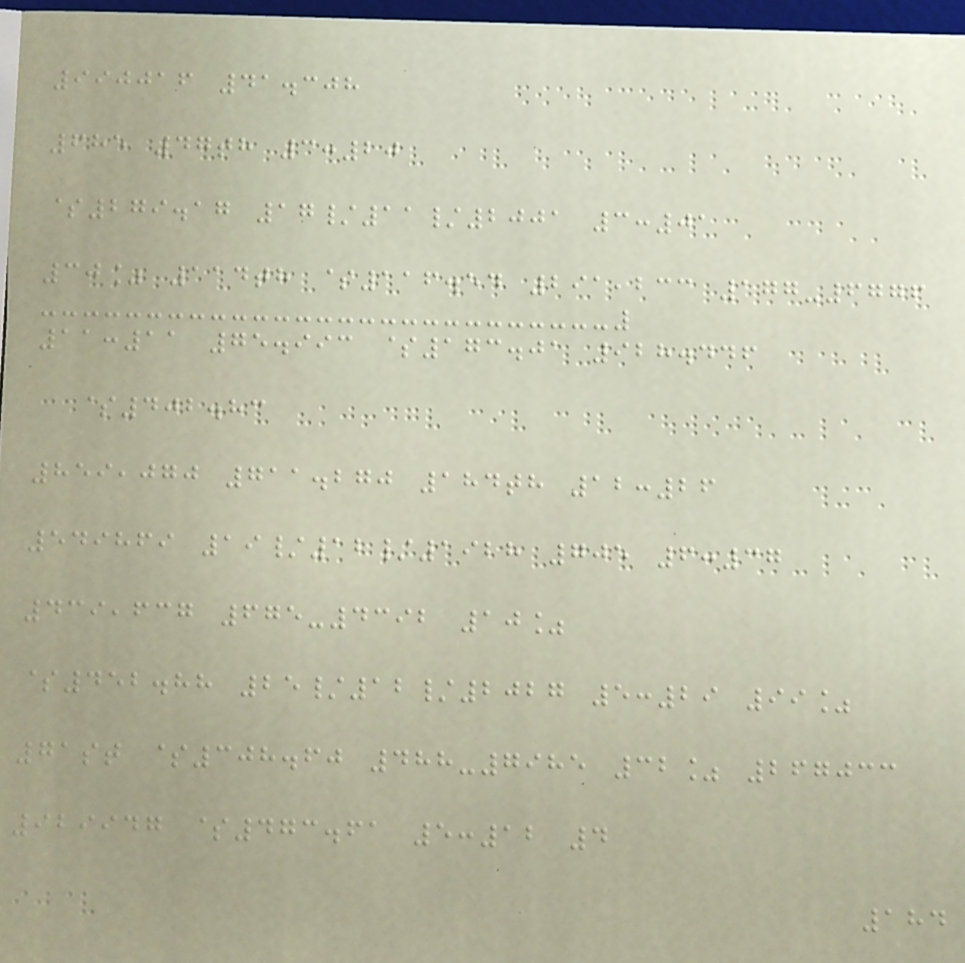990016 41.308
685 47th 3:20
$279.17 17/11/2001 3:01
30% 114th $116.54 291,233 177-6776
11:11 75.993 $173.01 928.446
$402.83
859,070 711.270 184th 12:26
549869 19/12/1928 705 6:37
439,637 675-4392 10%
$452.88 25/12/2027 5:29 99%
71st $308.60 488-7985 32% 267033
929947 $473.61 5:12 4
184
